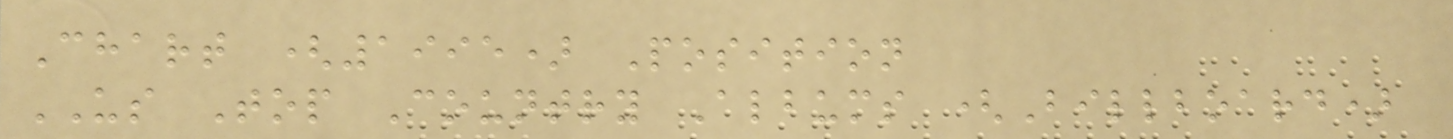Chart (1995) Position
US Top Country Albums (Billboard)
